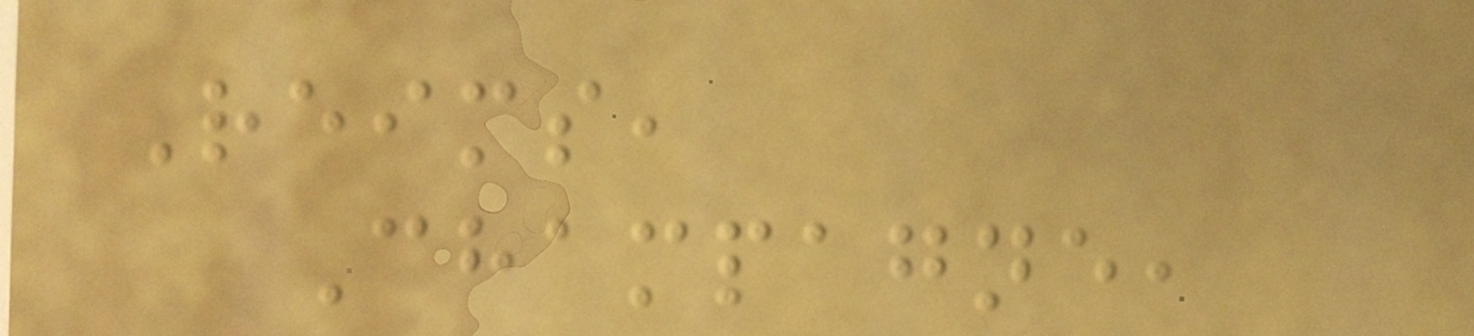Reims,
Champagne,
